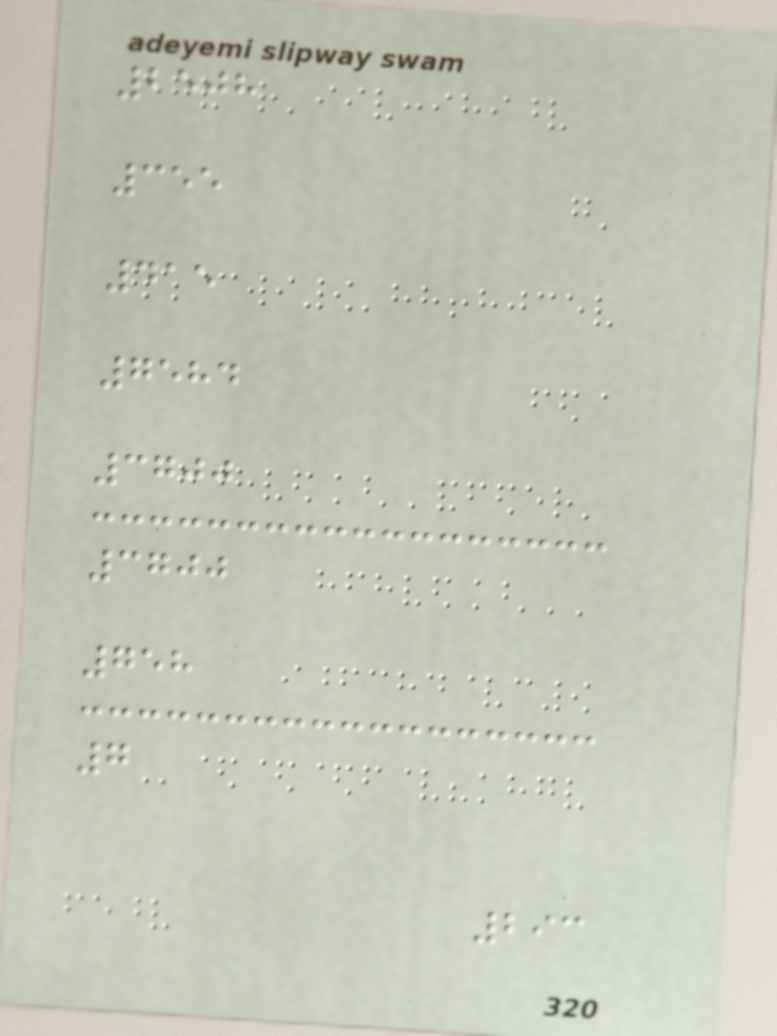2508
355
415
7584
3700
3700
758
7
293
